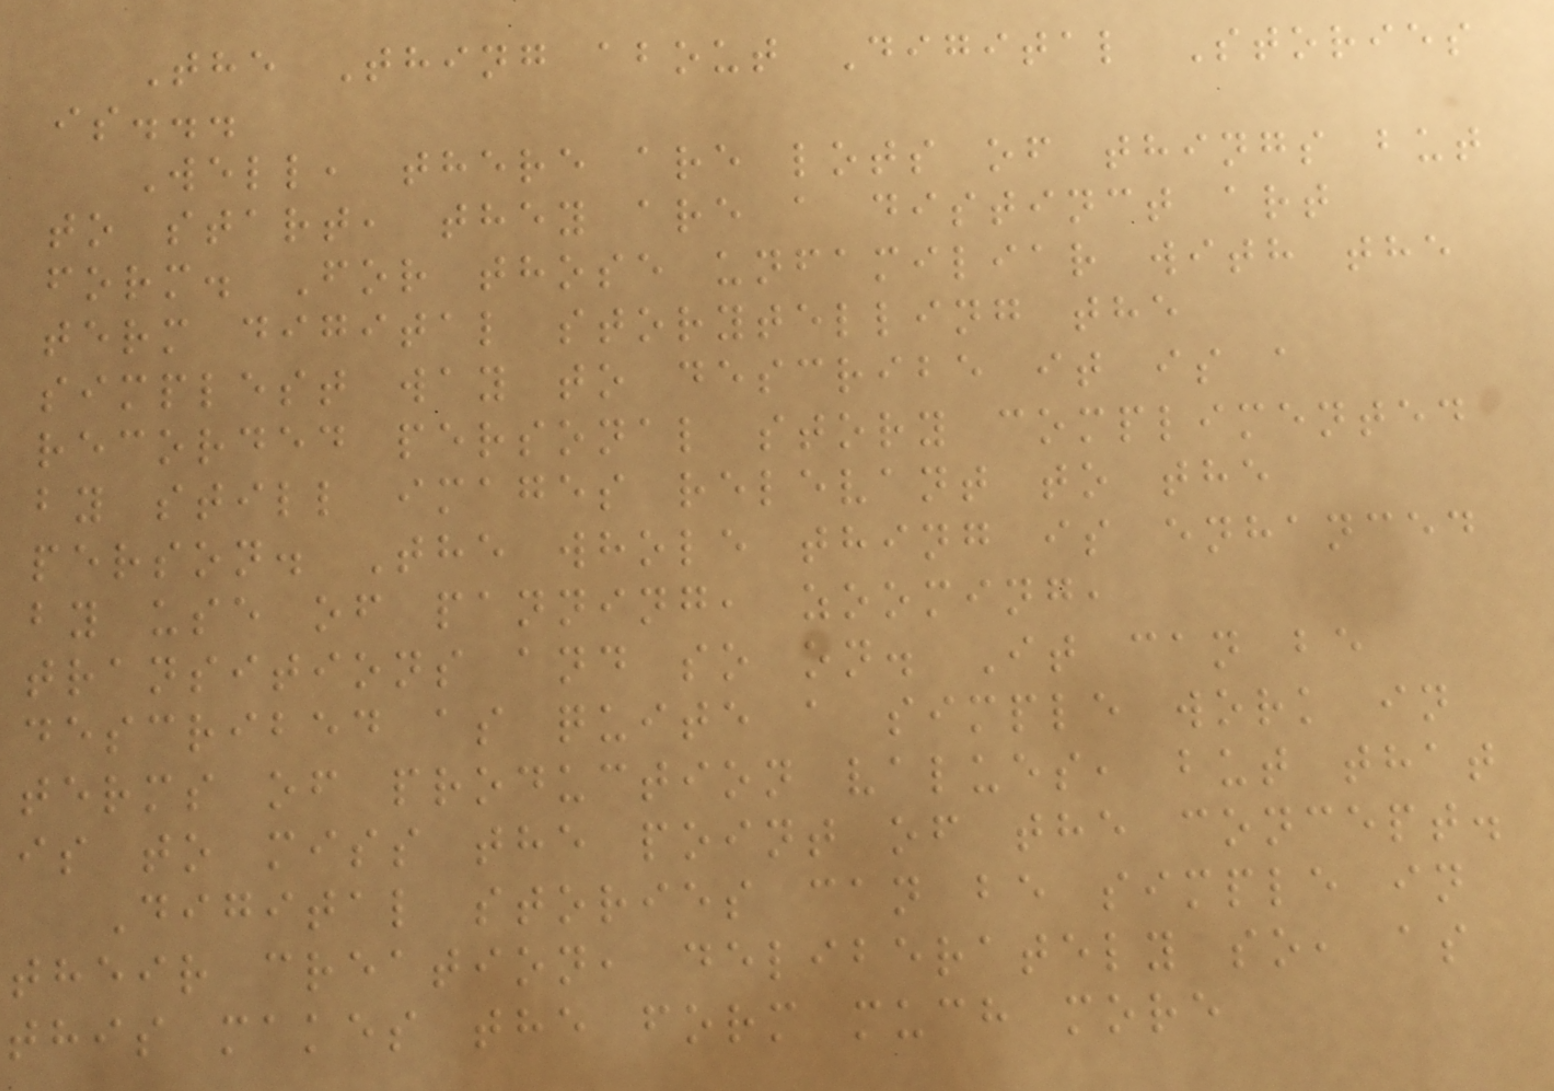The Thing about Digital Stories
is...
Well, there are lots of things but
to start, they are a distinct art
form. For those unfamiliar with the
term digital storytelling the
simplest way to describe it is a
recorded personal story complimented
by still images relevant to the
person. The whole thing is enhanced
by use of panning, zooming,
transitions and so on. It can be
described as quite a simple work in
terms of production values, but that
is to miss the point of the concept.
Digital stories can be simple in
their creation, deliberately so, as
this makes the form much more
